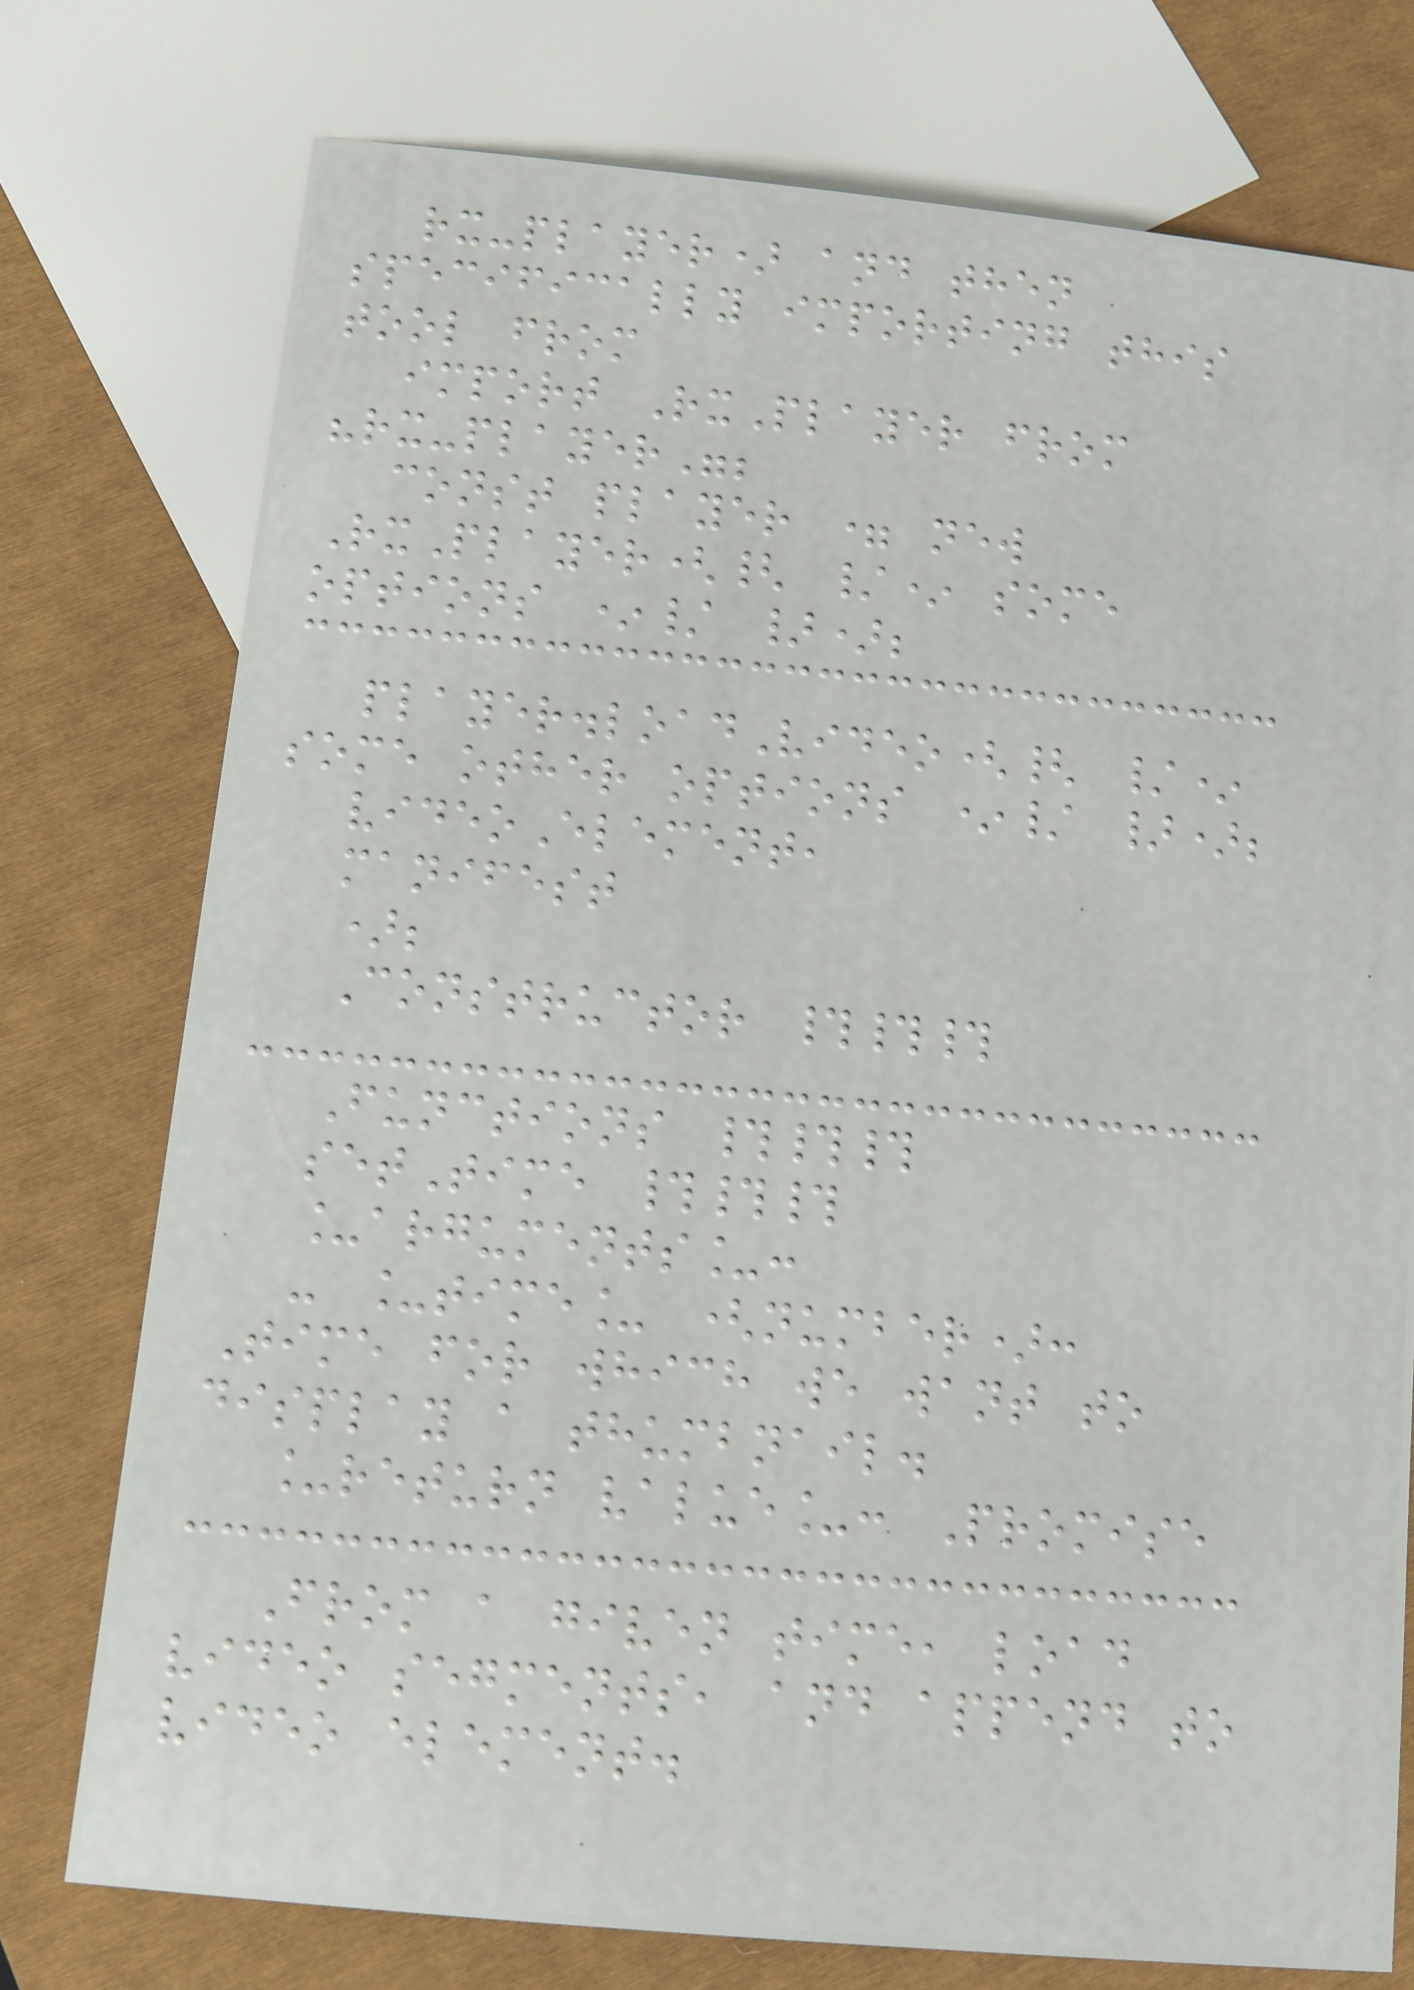rx-player) and then
specifically importing this
tool from
import RxPlayer from
"rx-player";
const player = new
RxPlayer({ /* some
options */ });
player.loadVideo({ /*
some other options */ });
videoElement,
manifest
);
Constructor ###
Functions ###
setTime ###
_arguments_:
- _time_ (number):
Time for which we want to
display a thumbnail.
_return value_: Promise
From a given time, load
video segments, and append to
video element.
